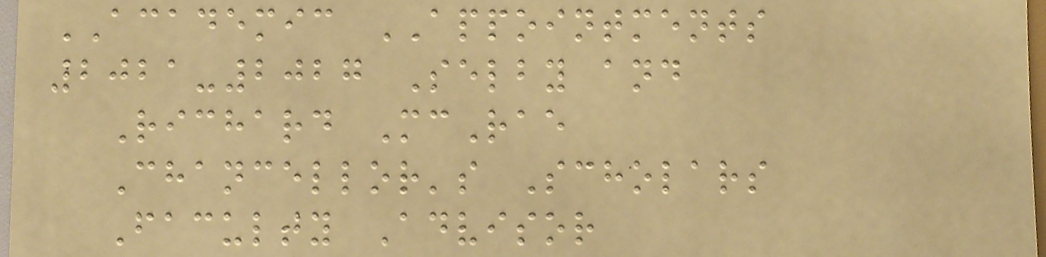ACADEMIC APPOINTMENTS
2021-2027 Selby and
Richard McRae
Chancellor's Scholars
Faculty Advisor
